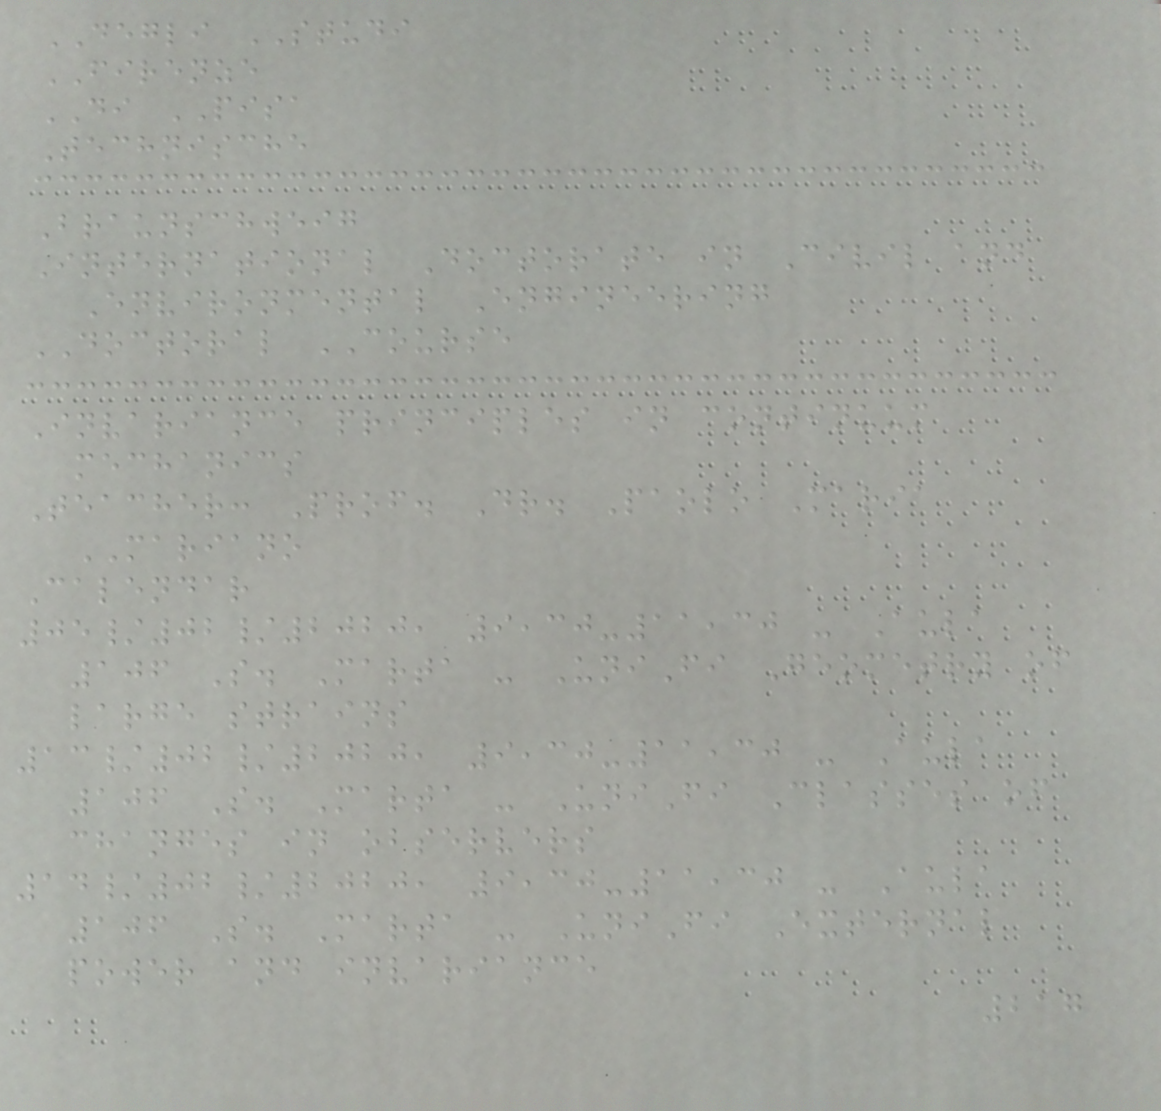DEGLI STUDI
FIRENZE
DI PISA
Technische
Braunschweig
International Doctorate in Civil and
Environmental Engineering
DOCTORAL COURSE
Invariance principles in continuum
mechanics
Teacher: Prof. Dr. Paolo Maria
MARIANO
Calendar
05/02/2020, 9,30-11,30 - Aula
106 S. Marta - UniFi Geometry of
large strains
13/02/2020, 9,30-11,30 - Aula
106 S. Marta - UniFi Classes of
changes in observers
14/02/2020, 9,30-11,30 - Aula
106 S. Marta - UniFi External
power and invariance
217
